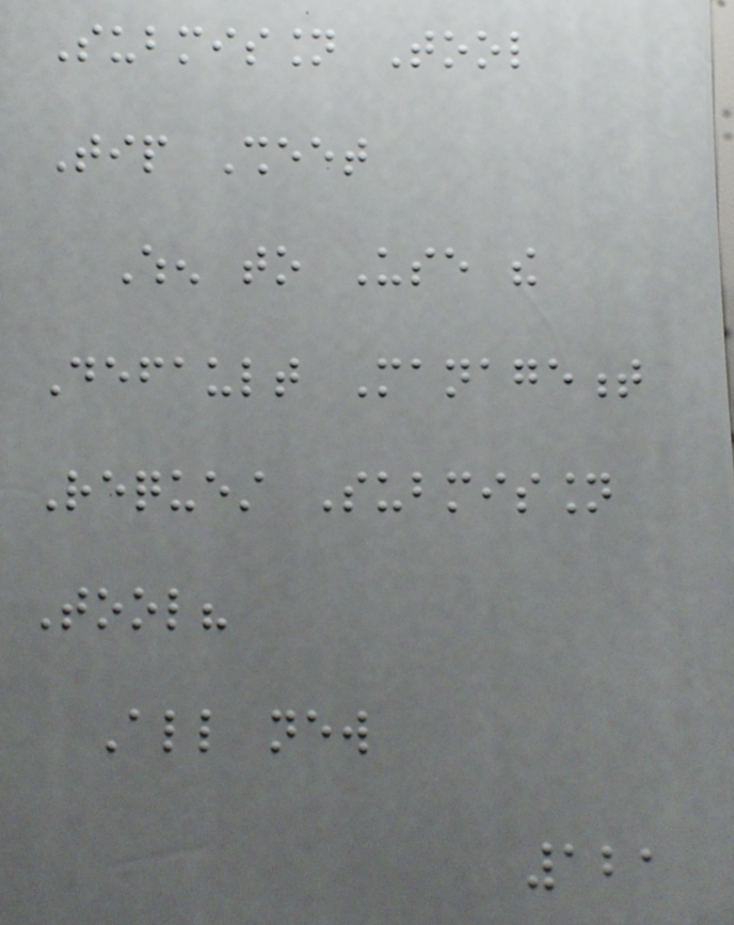Submission Tool
Tip Sheet
When to Use the
Default Management
Request Submission
Tool?
All new
121
